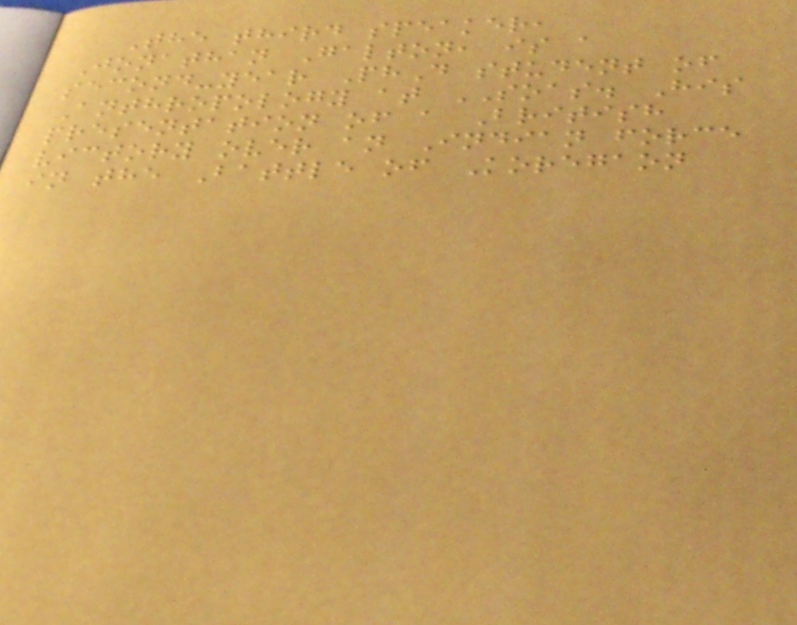The third speaker,
Jonathan Galton, is a
second-year PhD student of
Anthropology at SOAS. His
presentation of a British
victory over an Indian force
in the Battle of Koregaon
